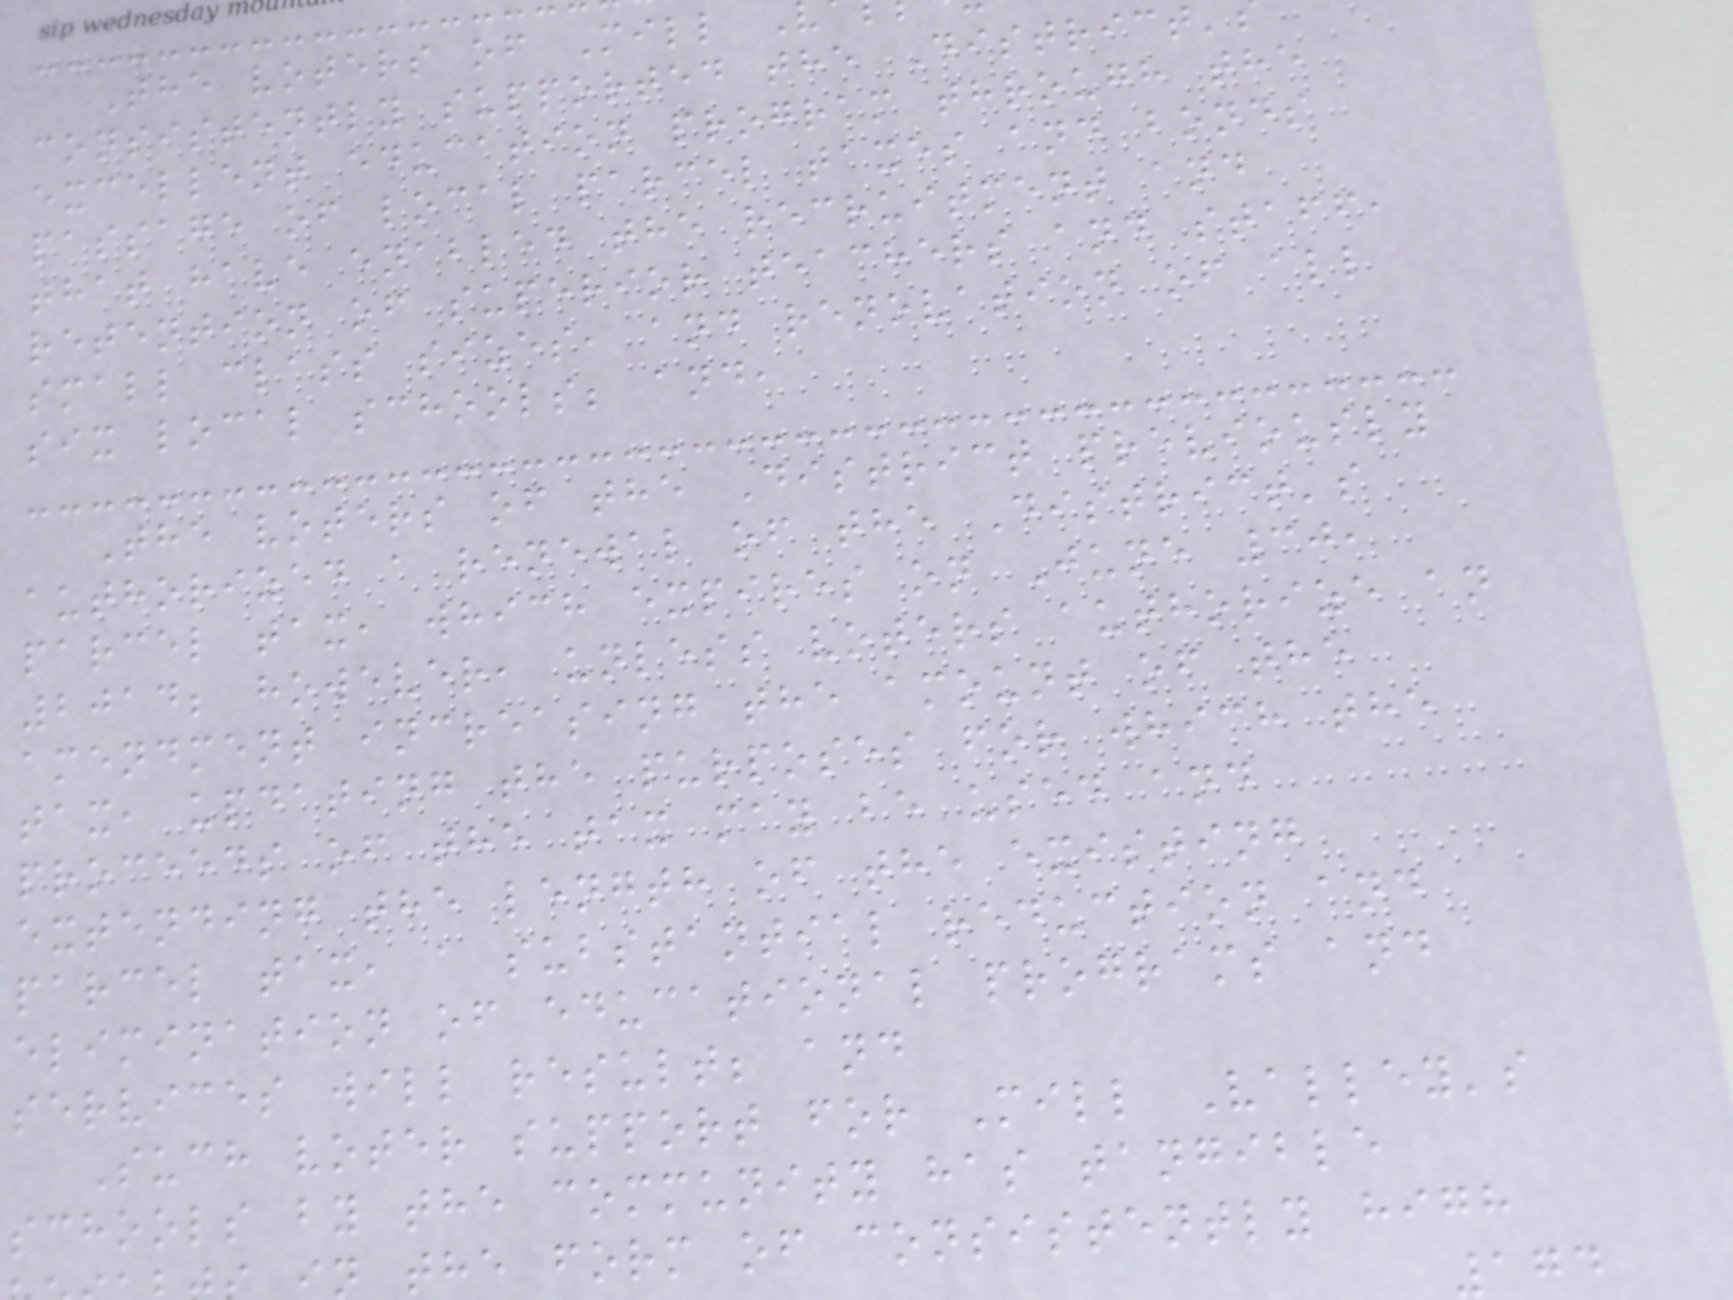The voters of Mill
consistently supported the District
excellent education program through the
passage of local parcel taxes and bonds
that have enabled the recruitment and
retention of superior teachers and staff,
small class sizes, and renovation of all
six local schools; and,
The voters of the District previously
authorized a renewal of the District's
parcel tax, which expires on June 30,
2014; however, unless voters authorize an
amendment increasing the amount of the
tax, updating the purposes for which the
proceeds of the tax may be used and
extending the length of the existing
parcel tax, a substantial reduction and
elimination of educational programs and
services will result; and
Such voter support for Mill Valley's
schools by the community has tangible
n the form of consistently high
174
